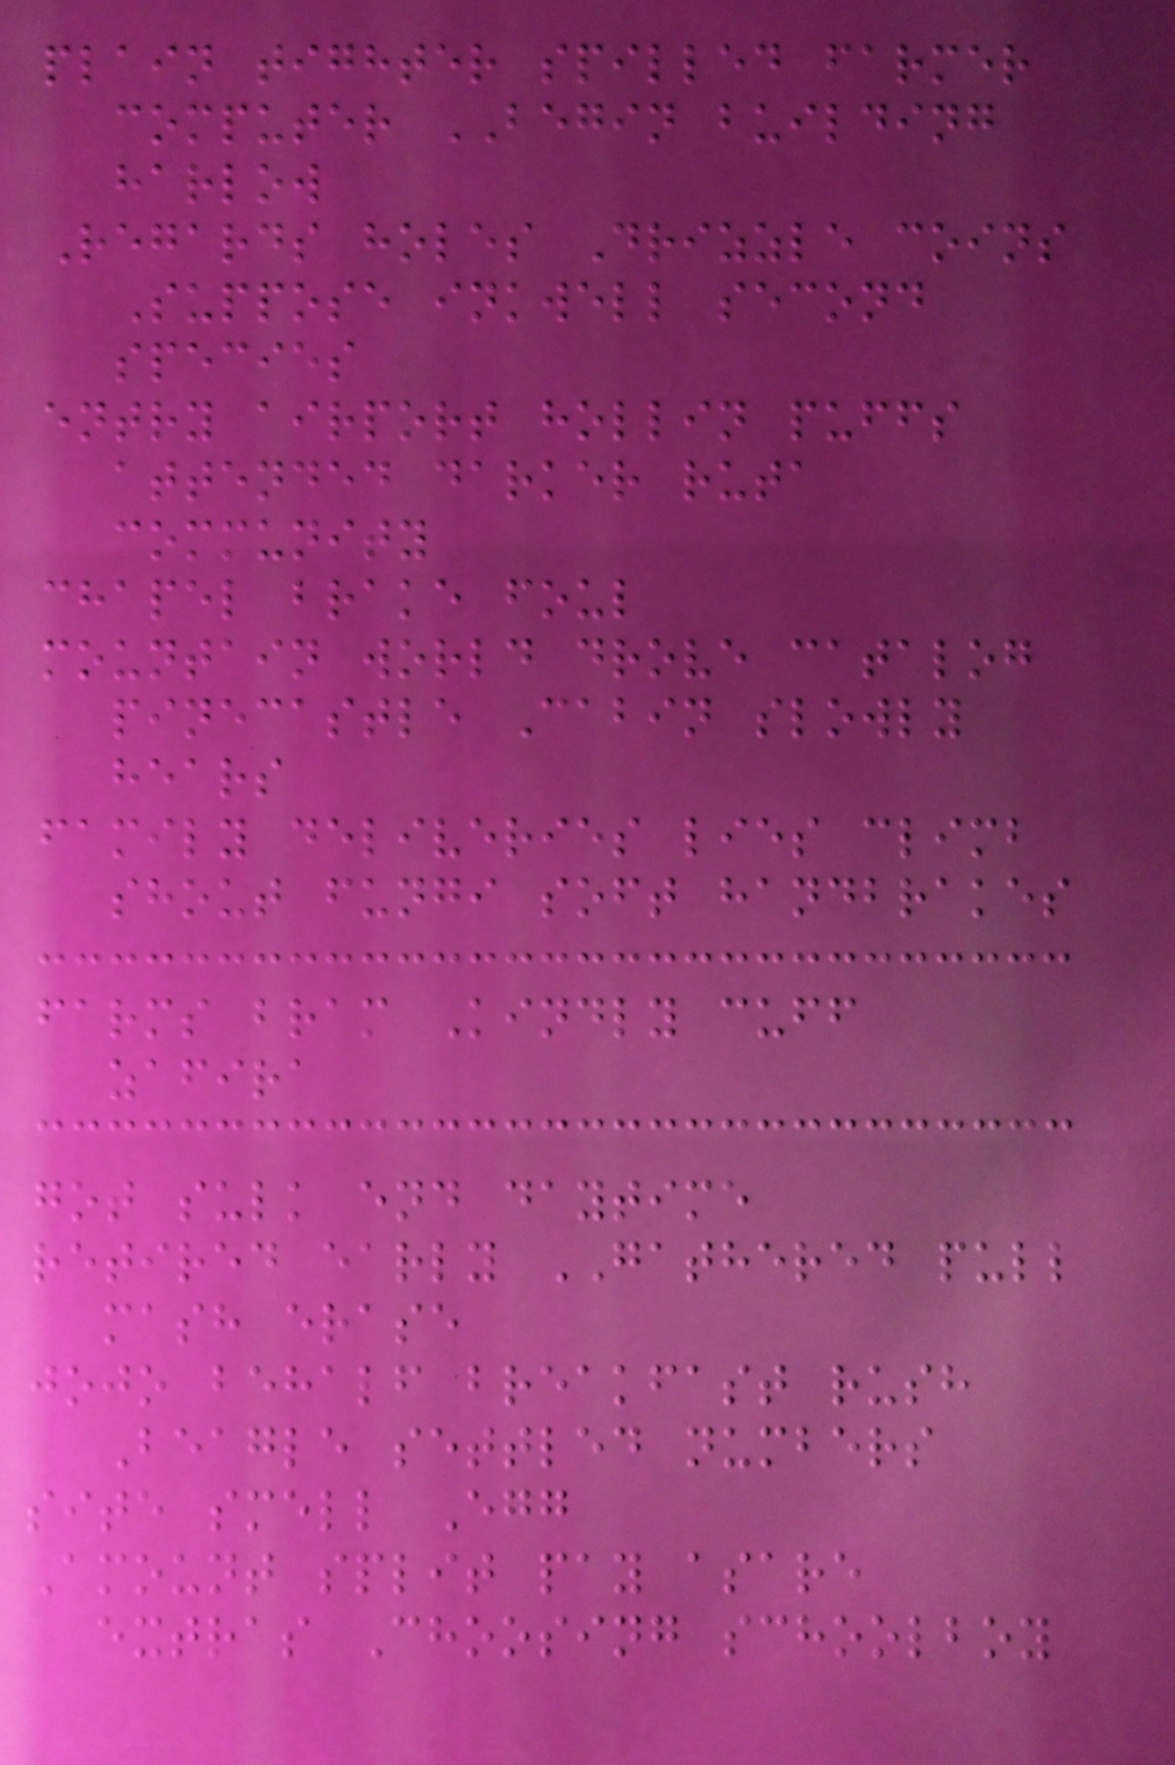plain tighter spilled farmer
computer BEGIN building
harlow
Regards holes Drizzle coins
Suppose inkwell second
species
entry airport hollin puffs
attended darker ruta
community
chapel brake foul
mountain world drove catalog
pinecastle Cabin slowly
hears
family deliveries lies climb
shout fungi soft handbrakes
farms bram Kindly cuff
zafira
got sulk end daytime
retired early GATHERED pull
mash erase
jojo behalf breakfast rush
Beagle settled numbers
site smell Egg
Amount split pay asare
extras Choosing schoolboy
